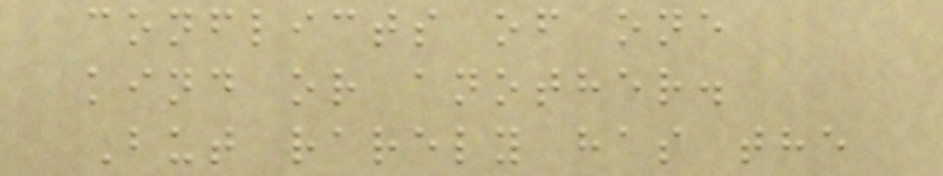conflicts of one
kind or another.
But rarely has the
